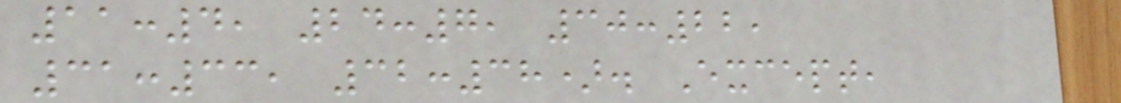11:4, 24:7, 30:22,
31:33, 32:38). Except,
